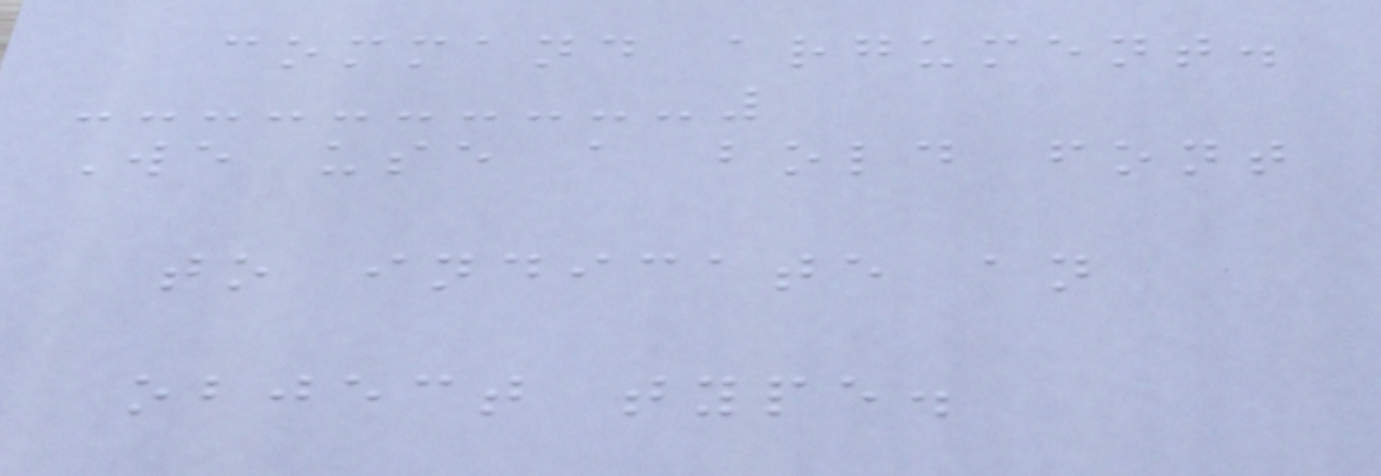command argument.
We use a bold font
to indicate an
object type.
